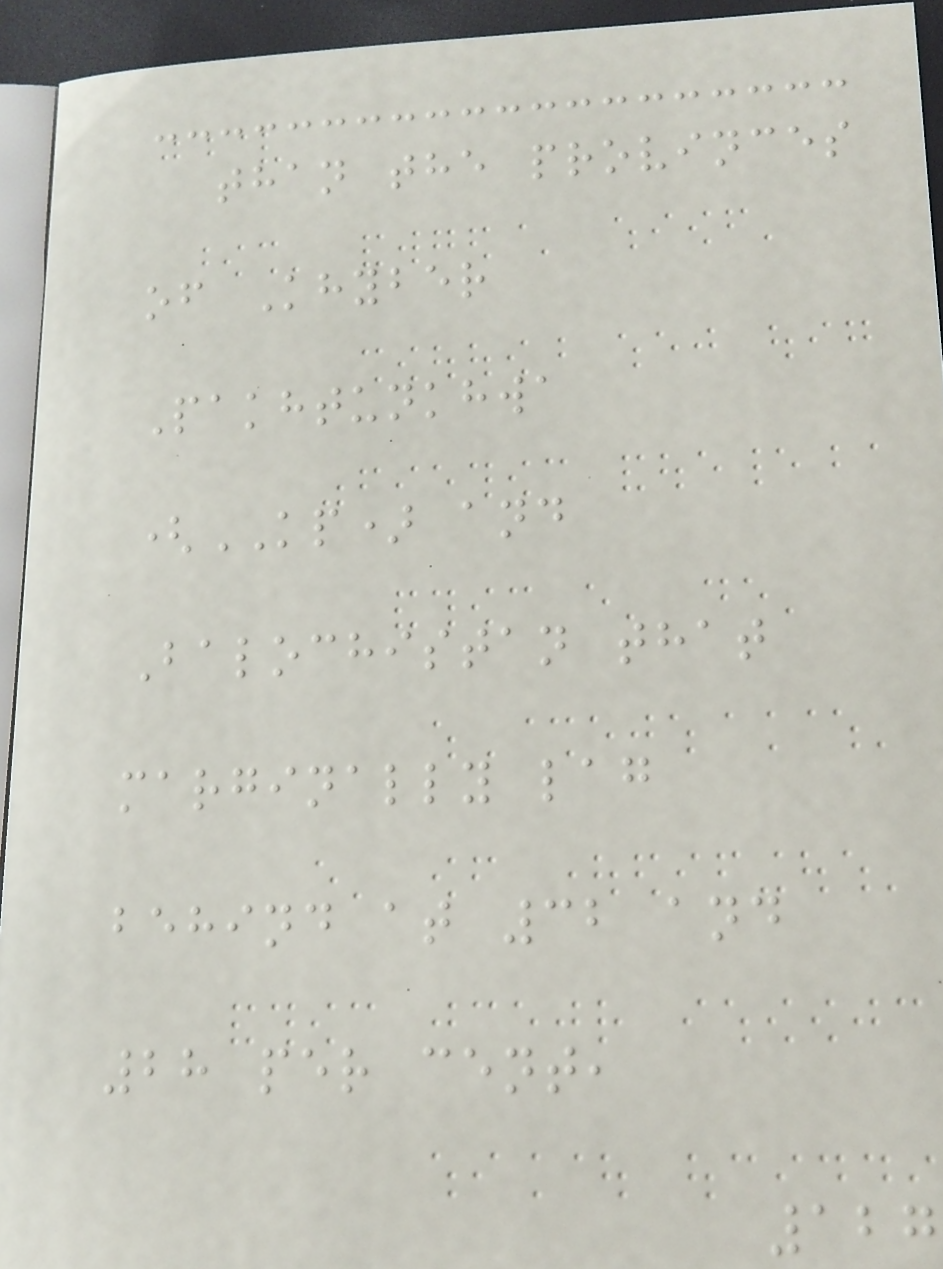than the provinces
of Khyber
Pakhtunkhwa
(KP) and
Balochistan that
marginally lag
behind at 32 and
28 per cent,
127
